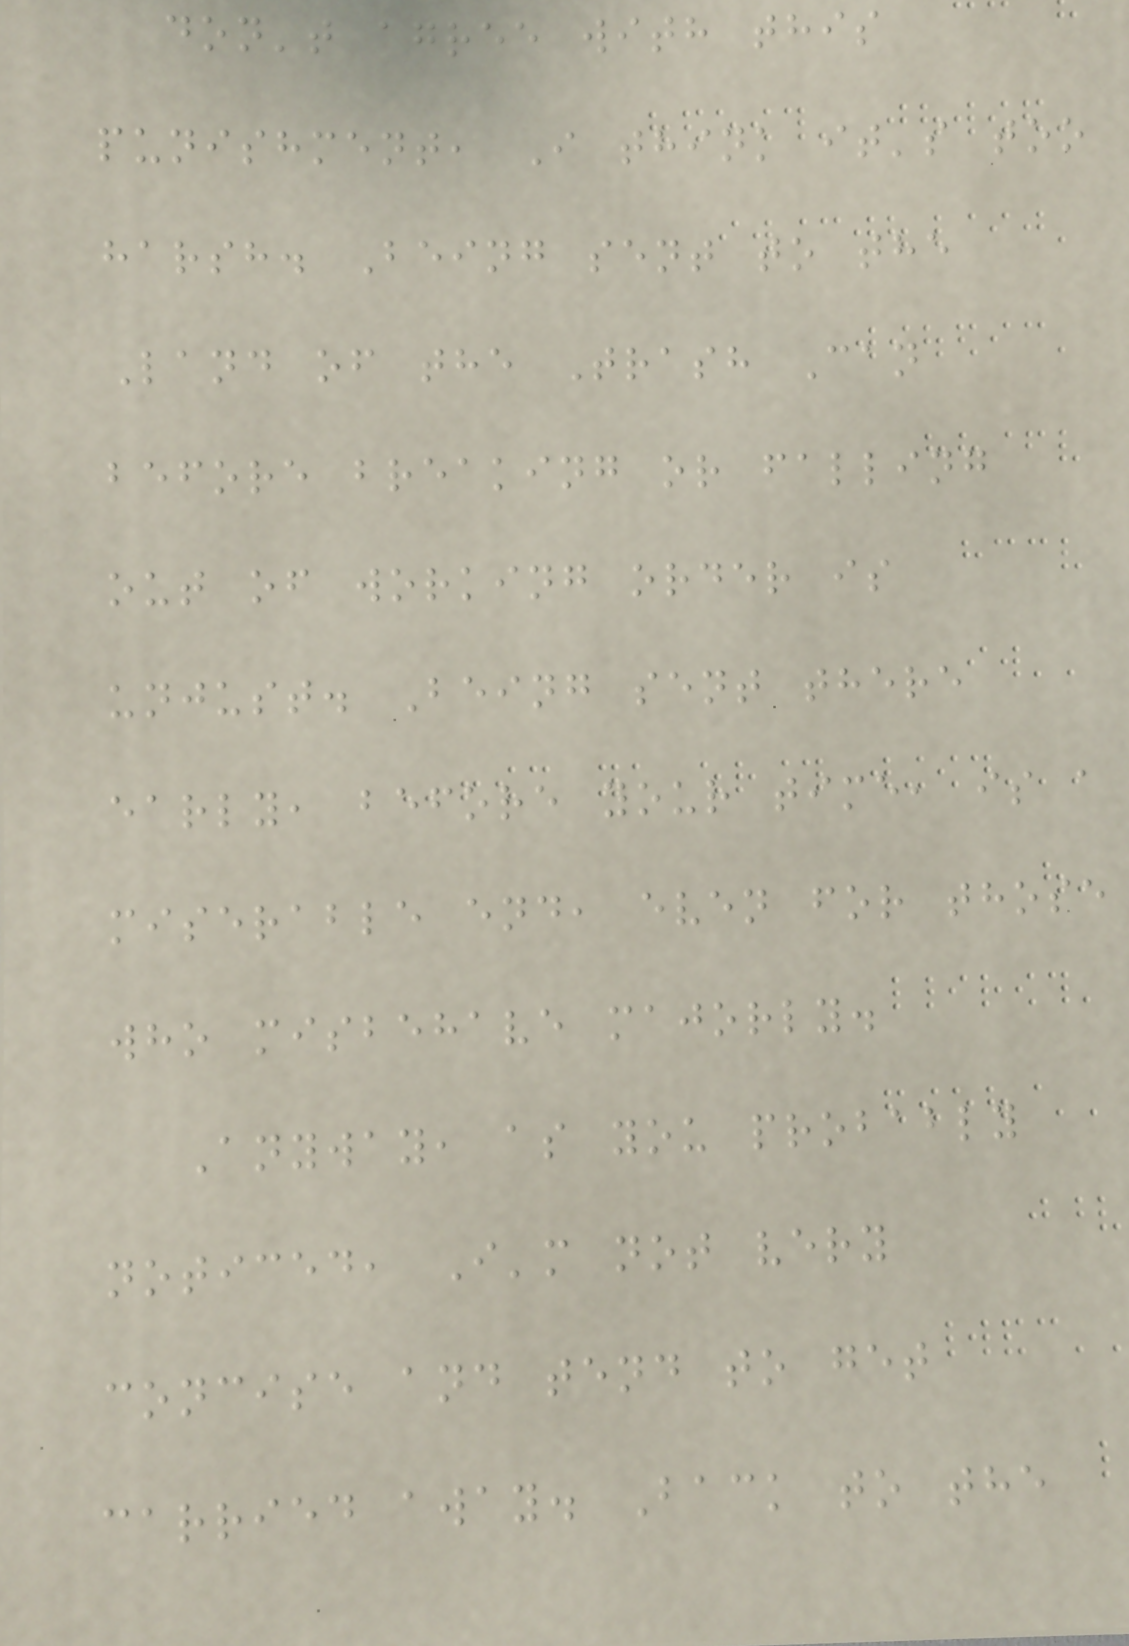don't agree with this
punishment, I think it's too
harsh. Being sent to the
Land of the Trash Can
before breaking or falling
out of working order is
unjust. Being sent there
early, before your time, is a
miserable end, even for those
who misbehave majorly.
Anyway, as you probably
noticed, I'm not very
concise and tend to get
carried away. Back to the
